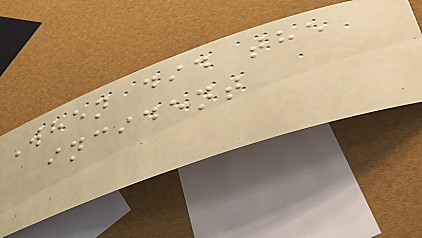When did the
incident
